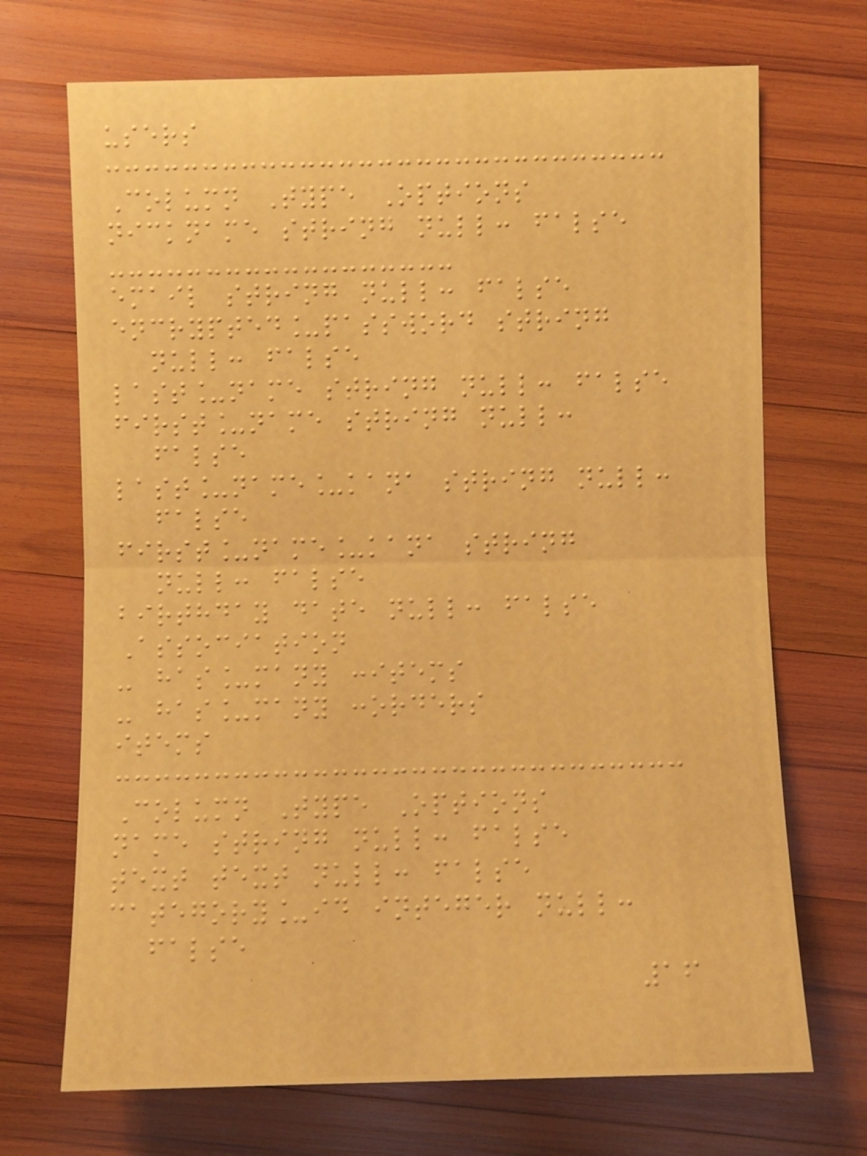users
Column Type Options
nickname string null: false
email string null: false
encrypted_password string
null: false
last_name string null: false
first_name string null:
false
last_name_kana string null:
false
first_name_kana string
null: false
birthday date null: false
Association
- has_many :items
- has_many :orders
items
Column Type Options
name string null: false
text text null: false
category_id integer null:
false
16
